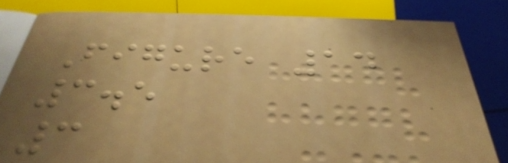Figure 14
3.5
3
